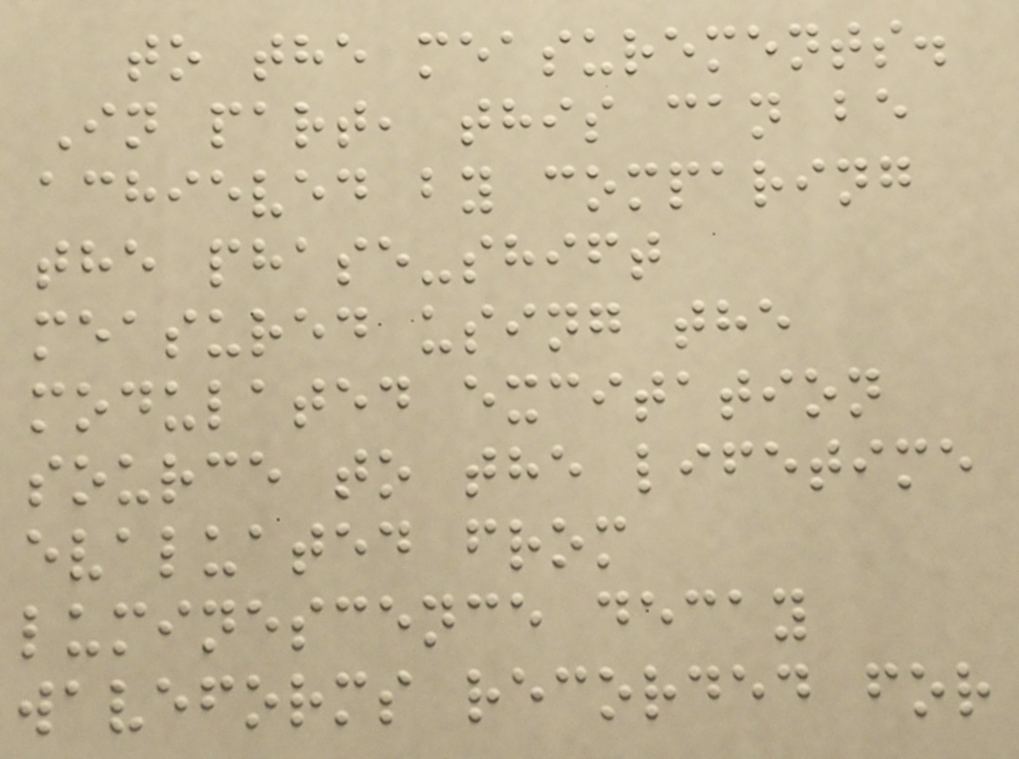to the measurements.
In part, this can be
achieved by comparing
the phase-shift
measured using the
modulated excitation
source to the lifetime
evaluated from
luminescence decay
waveforms recorded for
